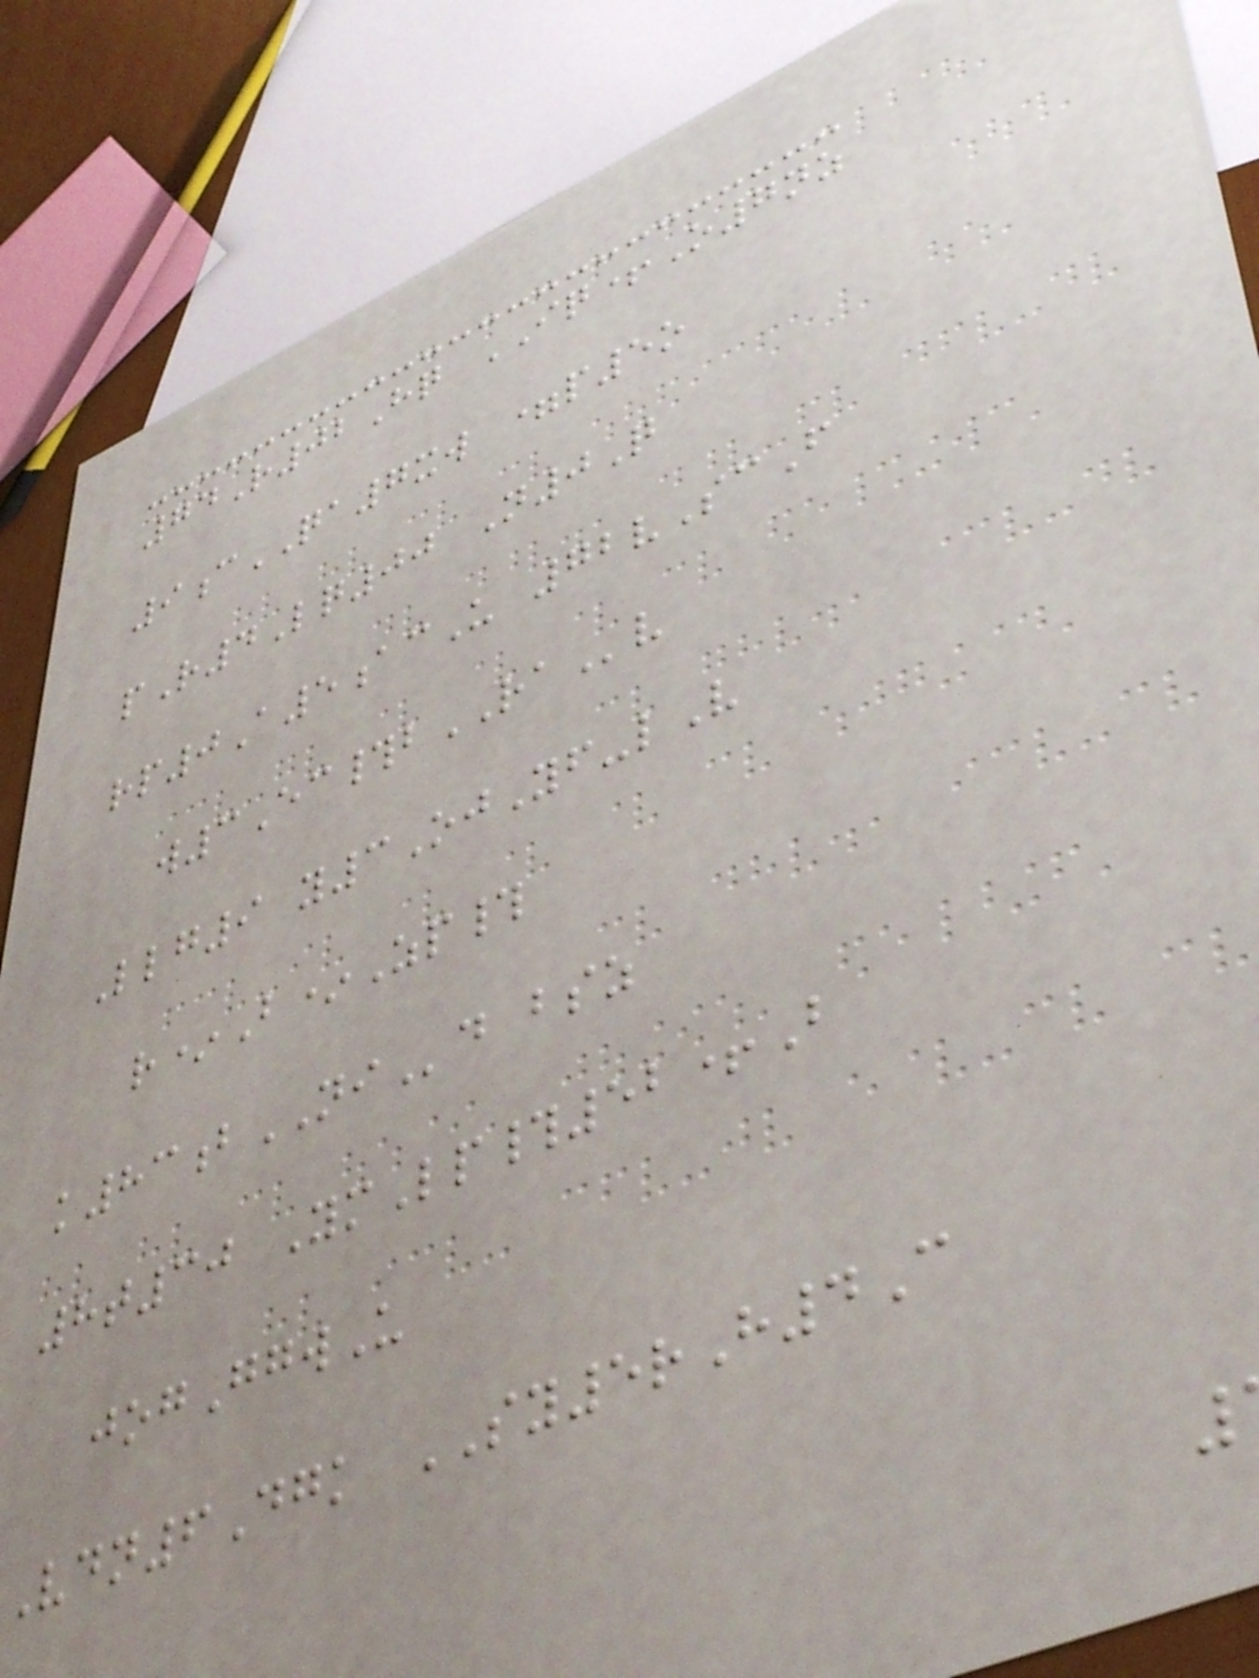74R02Hq IQ+O7nz
9cQA7xw =p5o
pR4Lq00 N0Q
rp0A5acU 72vScF
w3Ec#bRAv
Llg9 y3OjYf-lV
r*B*Zp#
k83bNId bsz
8t30 YmLp#52+B
jogGgwU
Vdn6Dgk SY5rH4C
